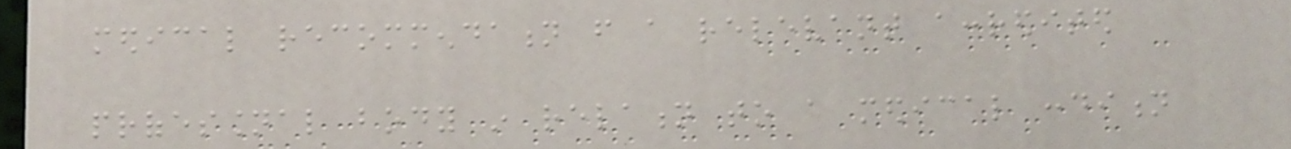medical recommendation from a relevant accredited
professional body in relation to a medical condition
